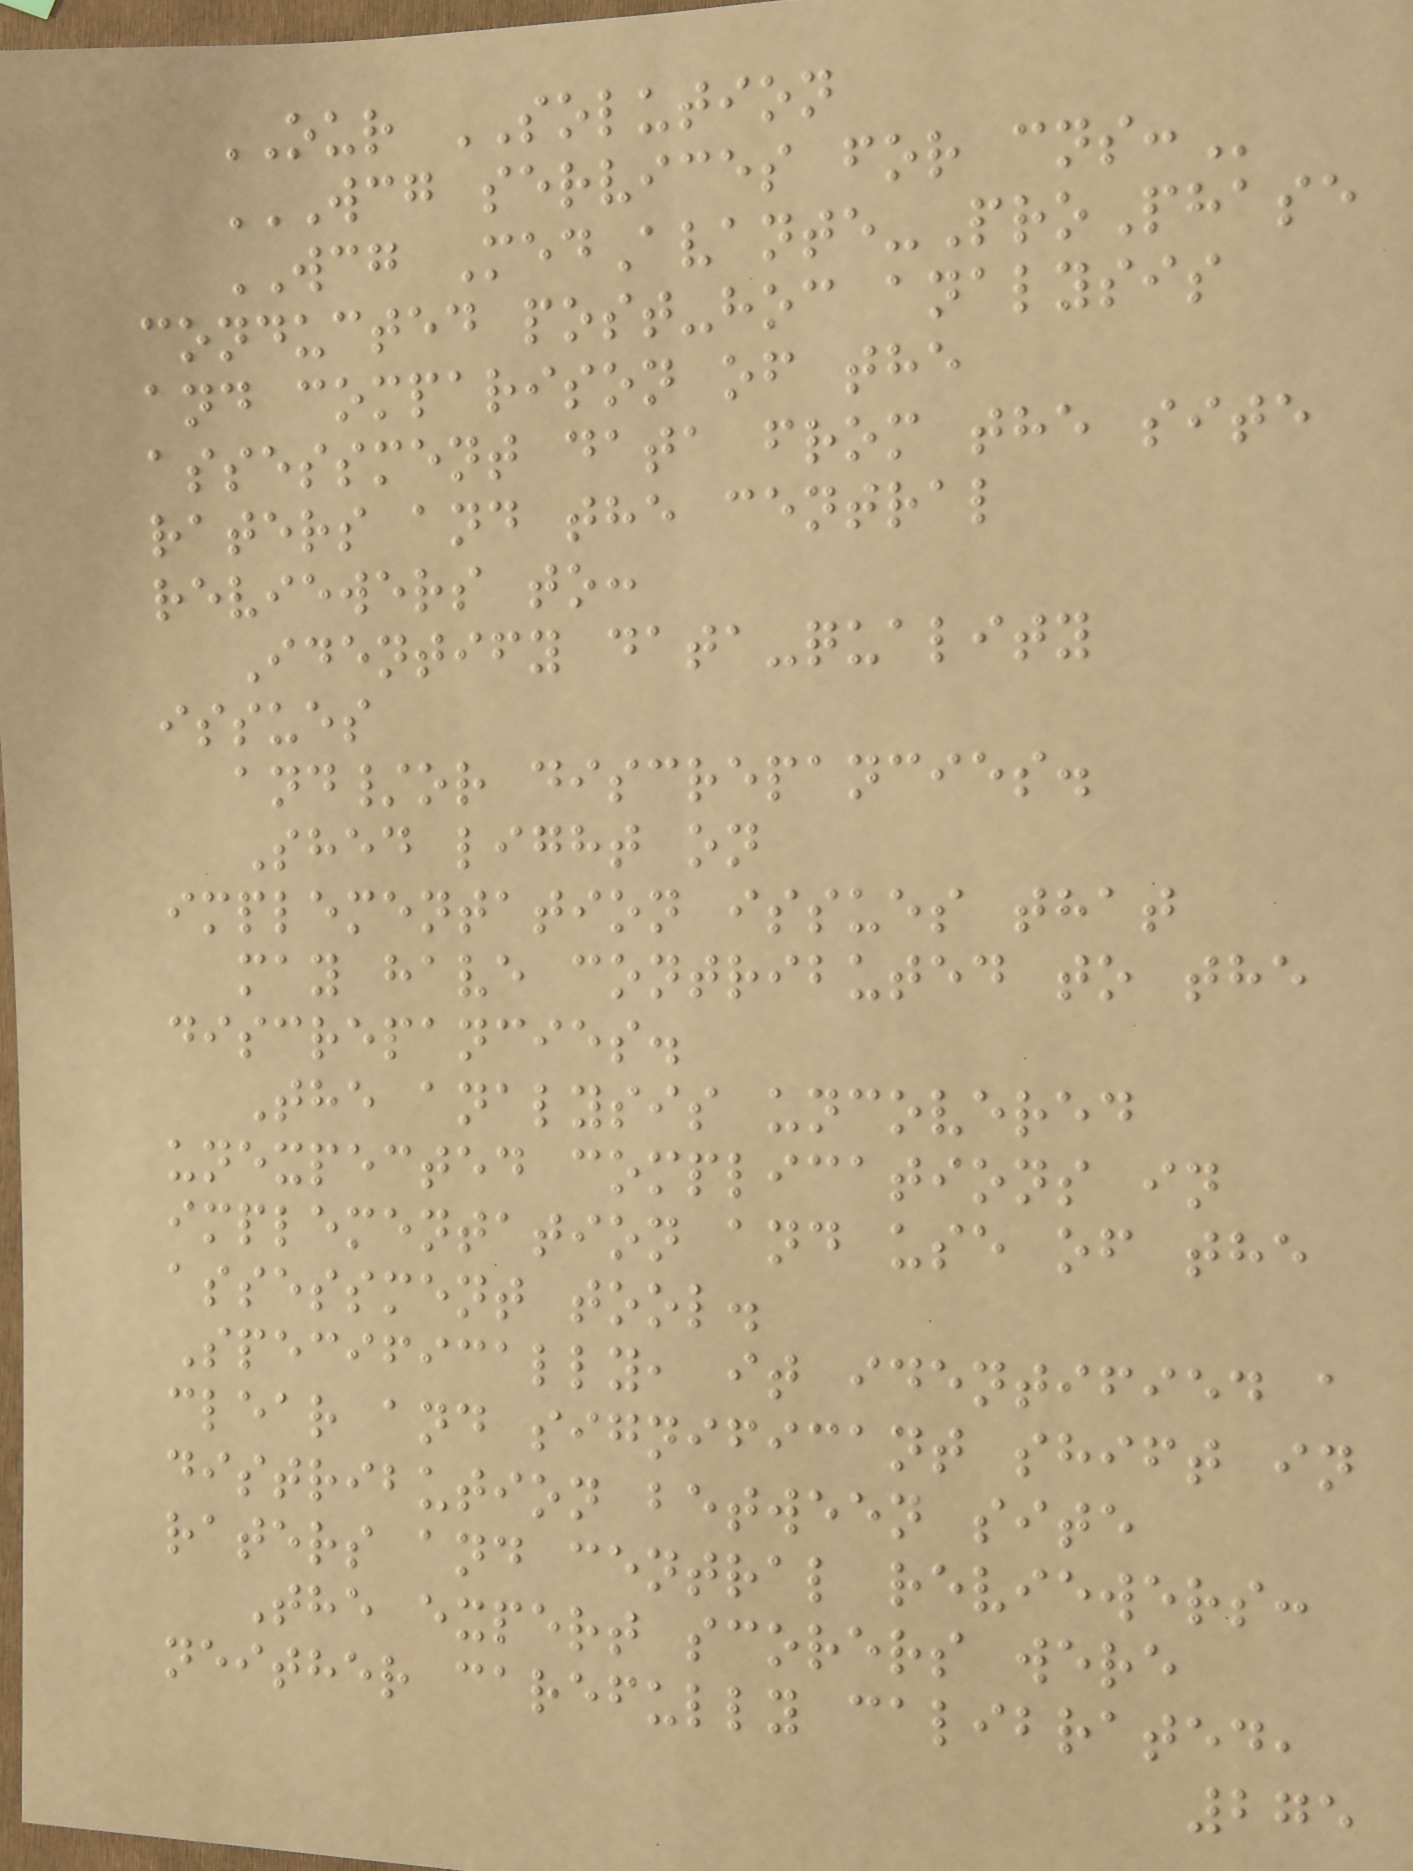OUR SOLUTION
WCG SERVICES FOR CNS:
WCG MedAvante-ProPhase
conducted post-hoc analysis
and comparison of the
assessment data from the site
raters and the central
reviewers to:
Identify data-quality
issues
and/or discrepancies.
Shed light on
implementation issues that
may have contributed to the
discrepancies.
The analysis uncovered
unexpected complications in
implementation and use of the
assessment tool.
Specifically, it identified a
clear and significant shift in
distribution between site
raters and central reviewers:
The expert scorers were
neither carefully calibrated,
275
